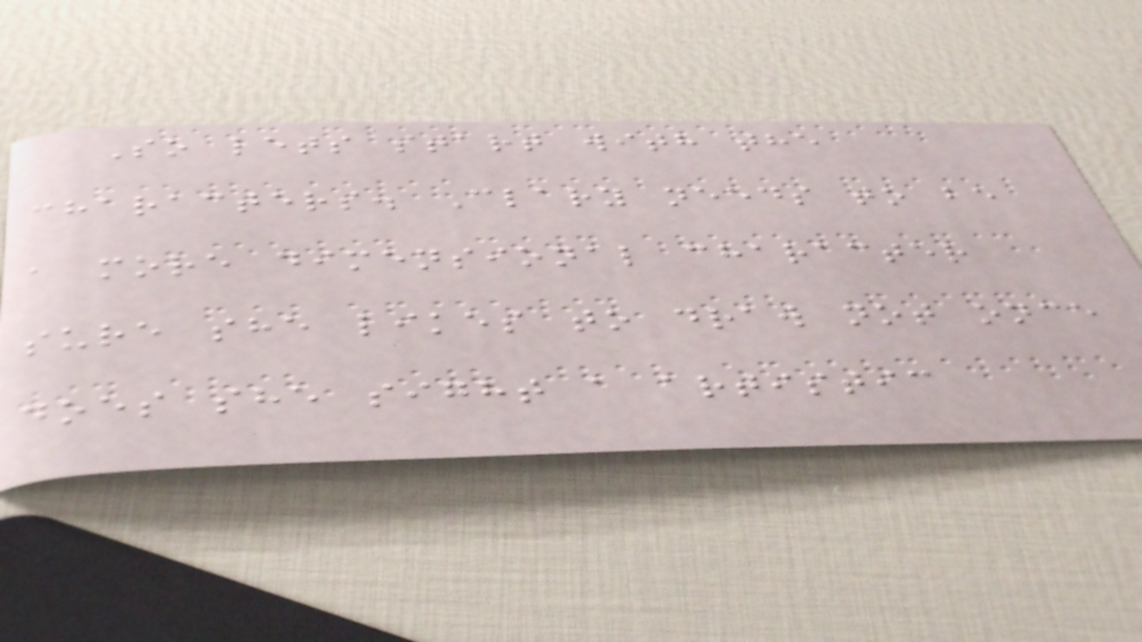So lets start with the
characters. Clary needs to be
a more dimensional character
sure she likes to draw not once
does she sight a artistic
